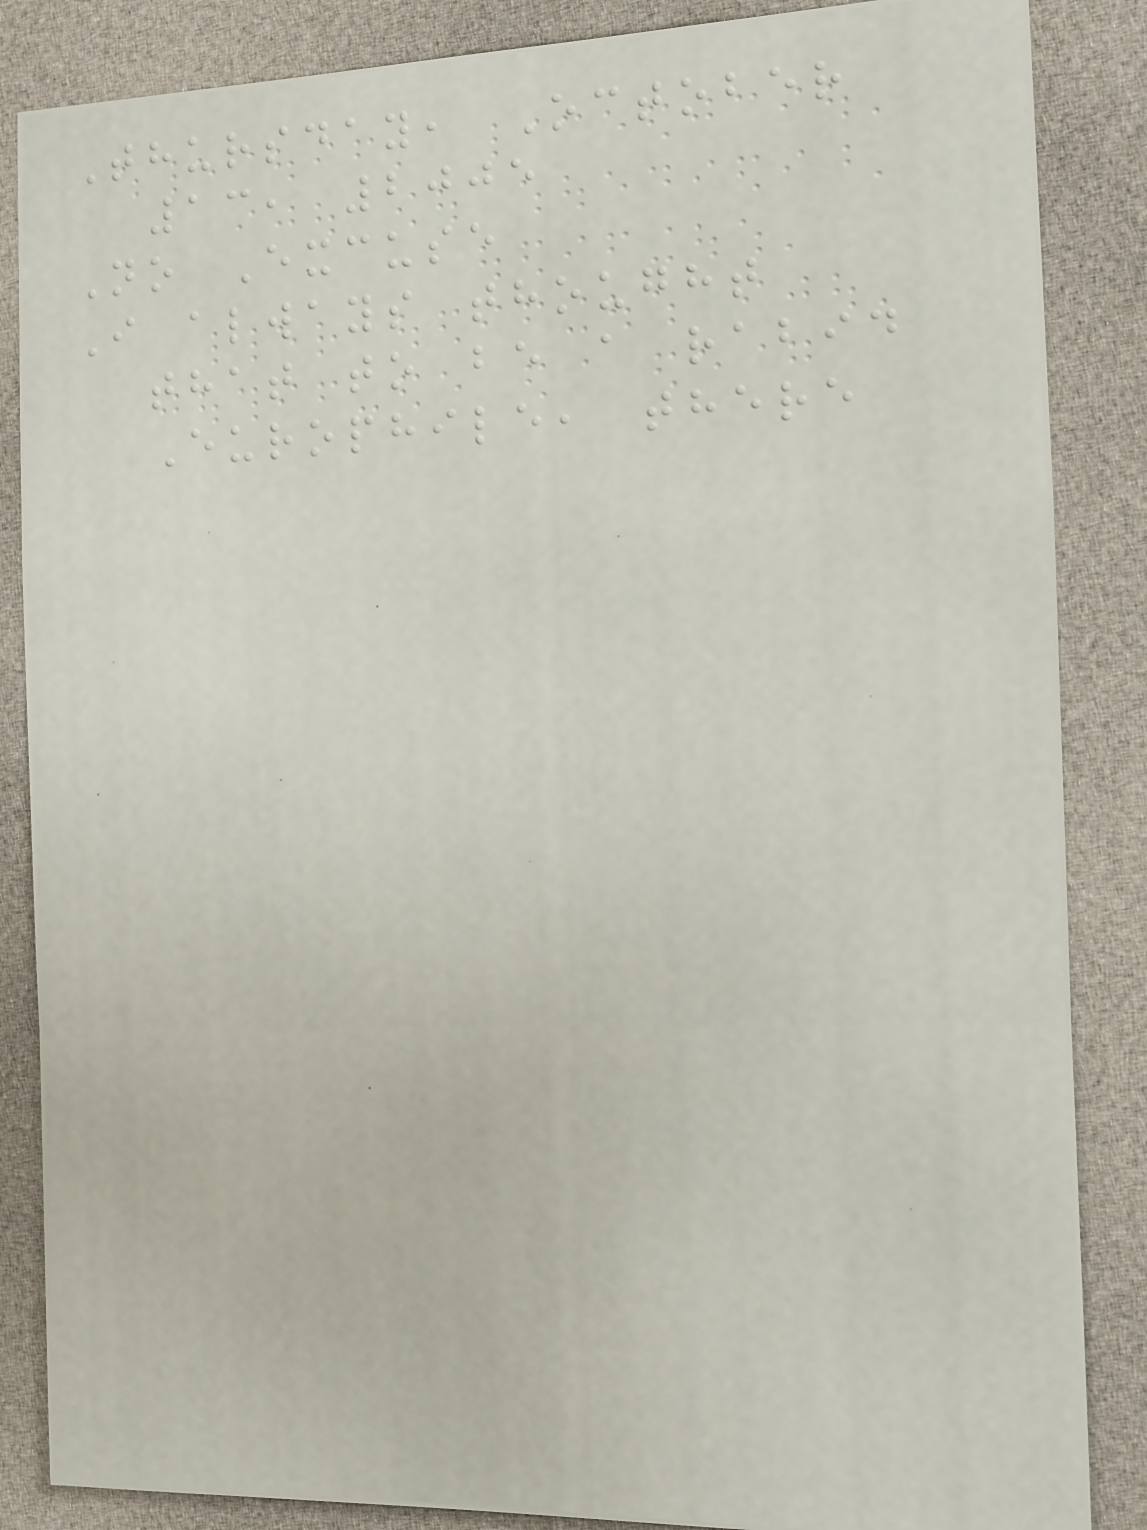Thursday, October
13, 2005
No Excuse
I always thought
that to be a rabid
Europhile, there
